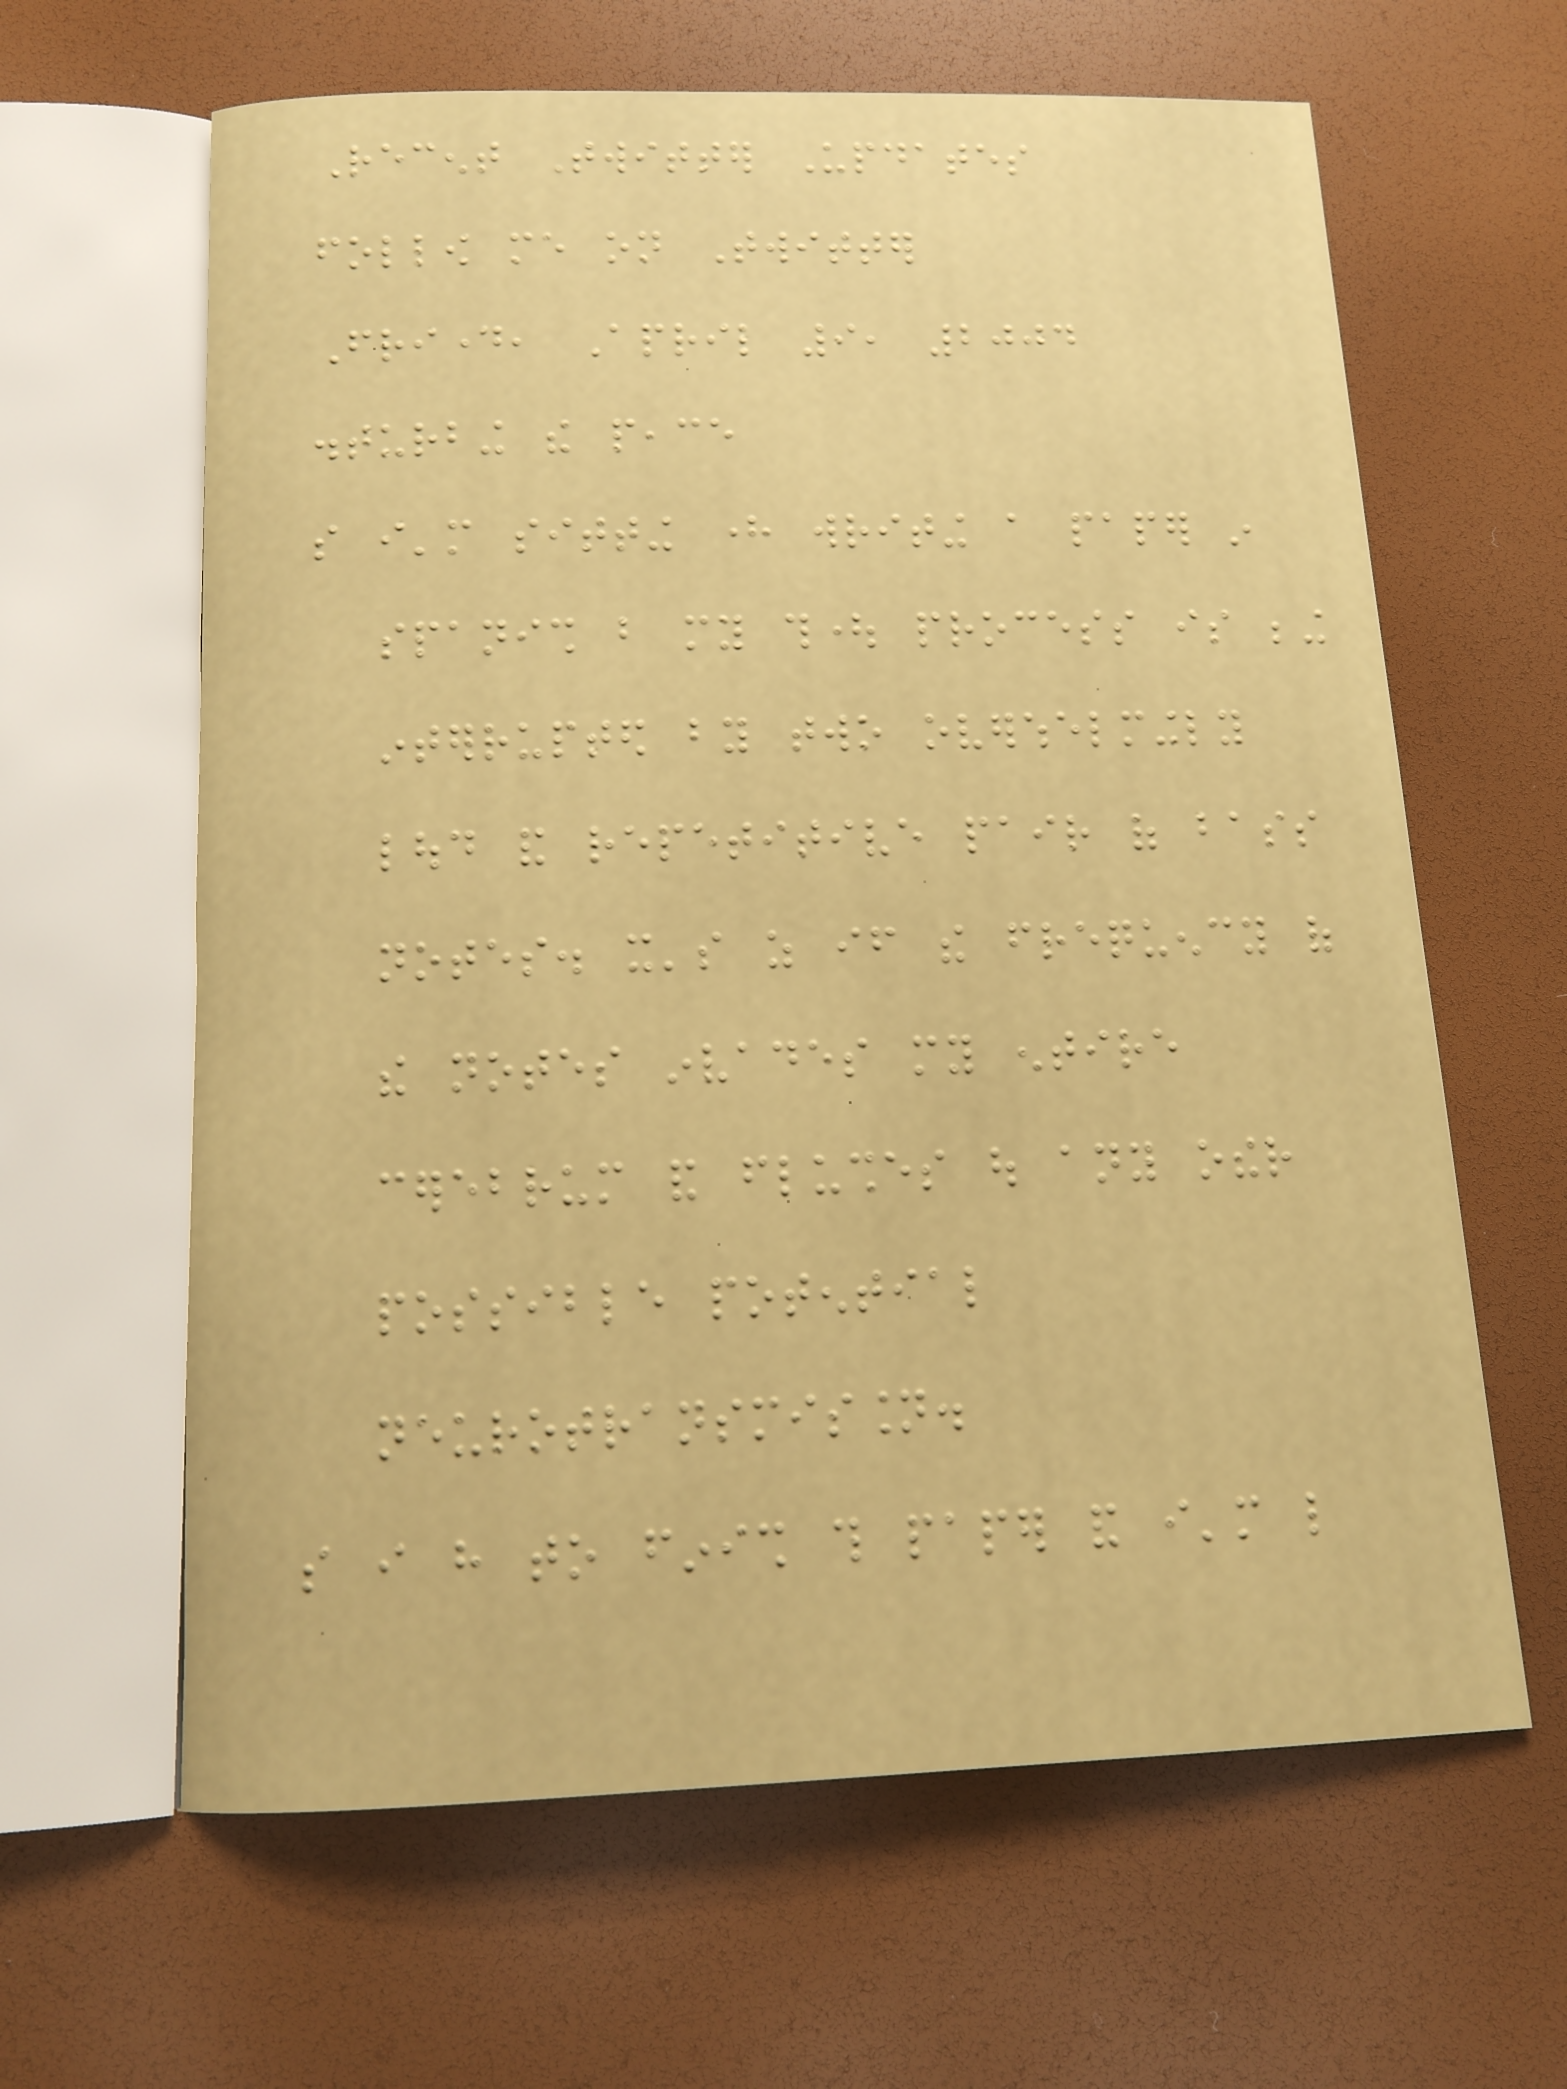Recent Twitter Updates
follow me on Twitter
Friday, April 9, 2004
disturbing the peace
so i'm sitting here writing a paper in
spanish but my thought process is being
interrupted by two overwhelmingly
loud and repetitive pair of bass
notes. it's as if the frequency of
the notes invades my entire
cerebrum and flushes out any other
possible potential
neurotransmission.
so i have to finish this paper and i'm like
